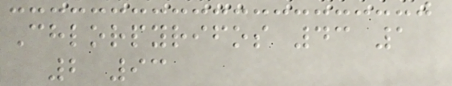Chlorpyrifos 43 1
2 93
